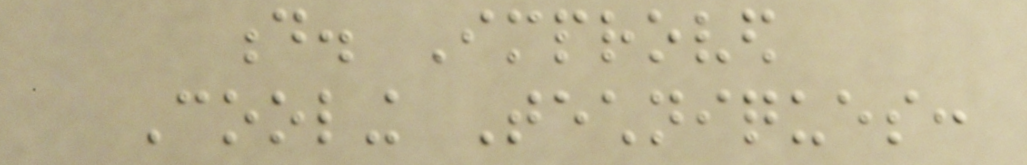d. Improved
Cooling Techniques:
